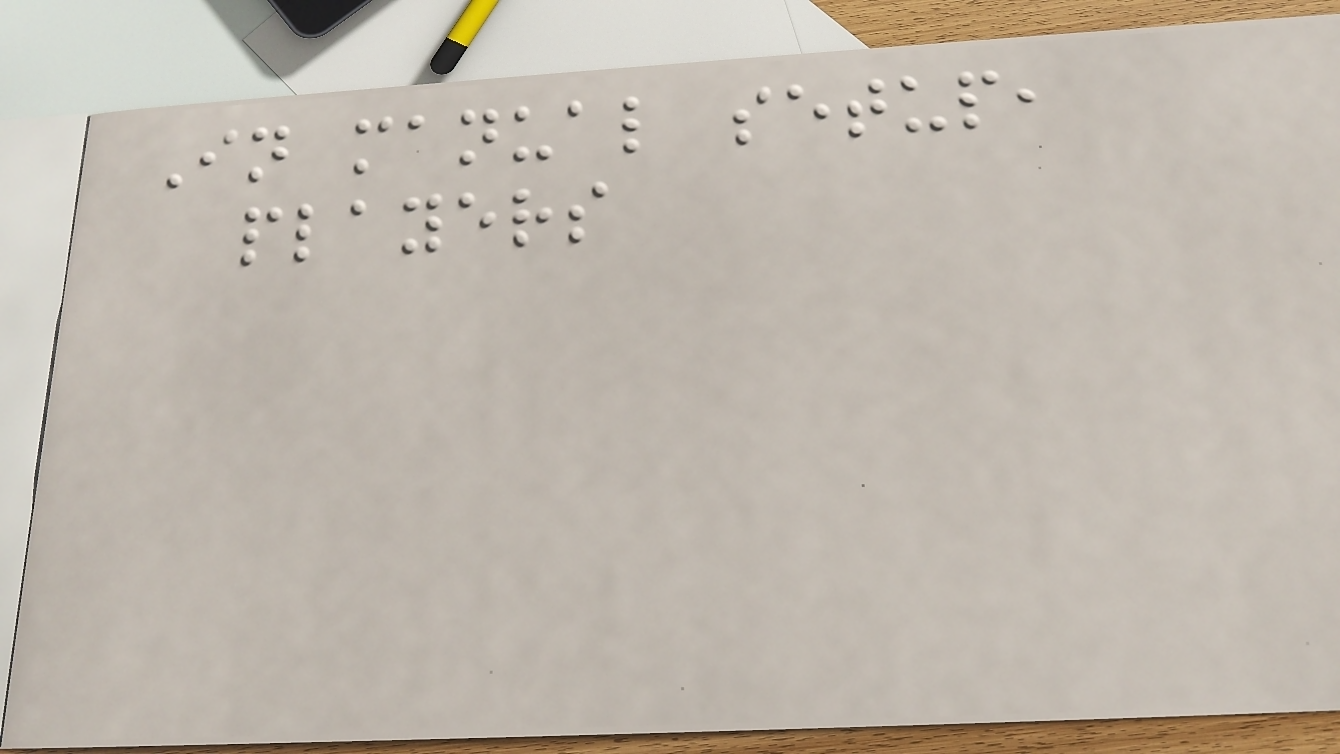In manual setup,
players
